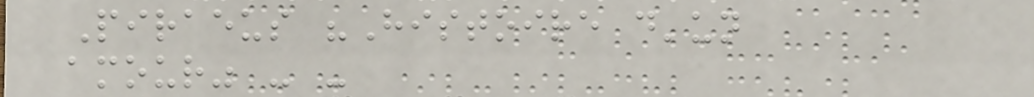Piraeus "Histoire d'un
amour" - -
